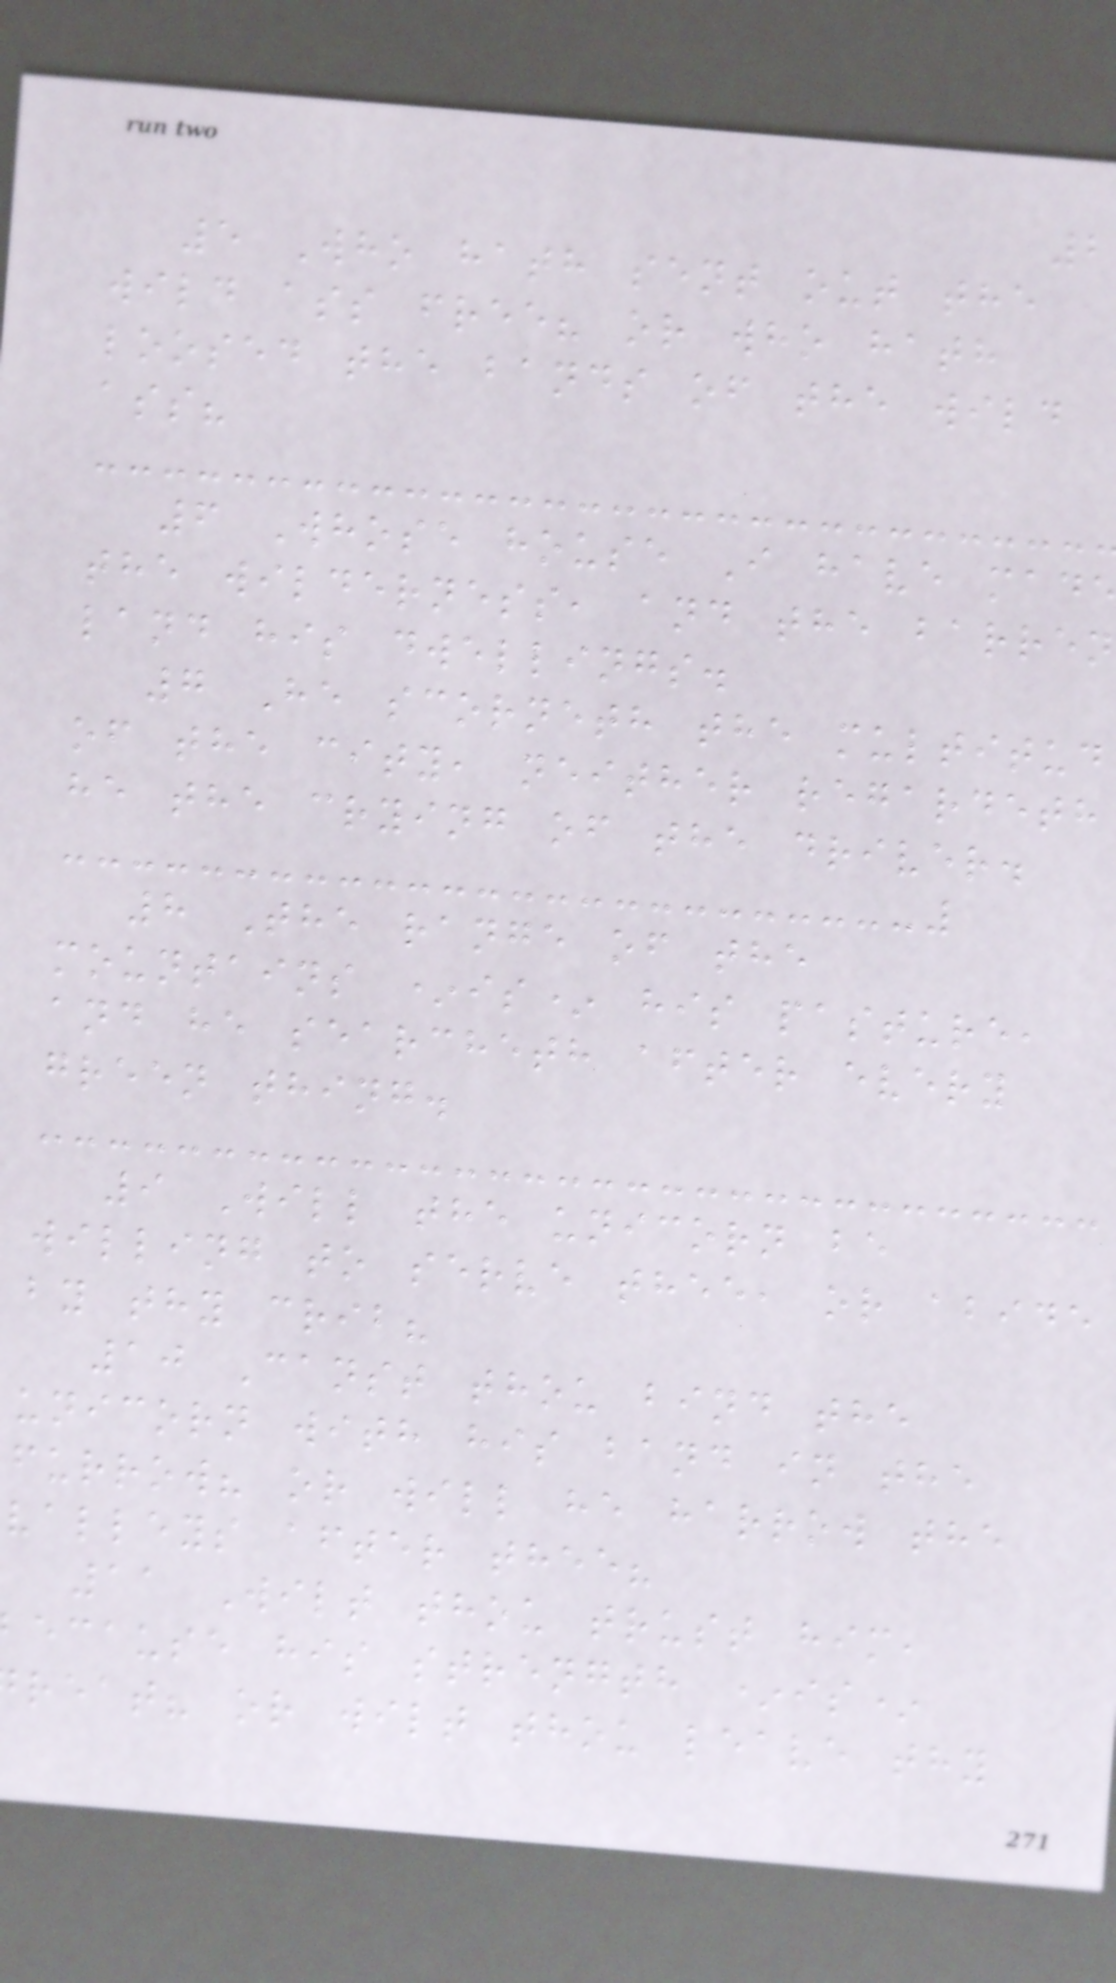5 Who hath sent out the
wild ass free? or who hath
loosed the bands of the wild
ass?
6 Whose house I have mad
the wilderness, and the barren
land his dwellings.
7 He scorneth the multitud
of the city, neither regardeth
he the crying of the driver.
8 The range of the
mountains *is* his pasture,
and he searcheth after every
green thing.
9 Will the unicorn be
willing to serve thee, or abide
by thy crib?
10 Canst thou bind the
unicorn with his band in the
furrow? or will he harrow the
valleys after thee?
11 Wilt thou trust him,
ecause his strength *is*
reat? or wilt thou leave thy
